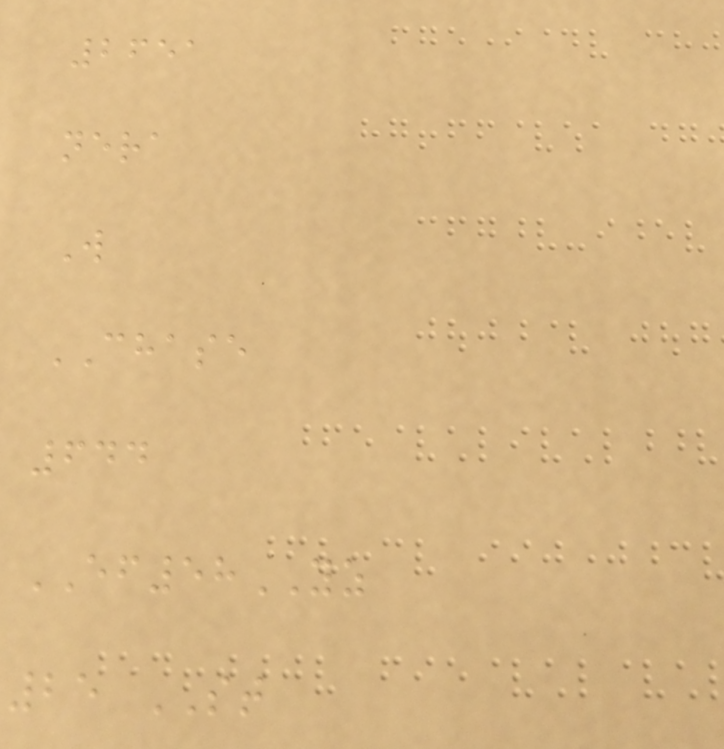2651
nera
W
CHASE
644
EF58YZ
25 ST
